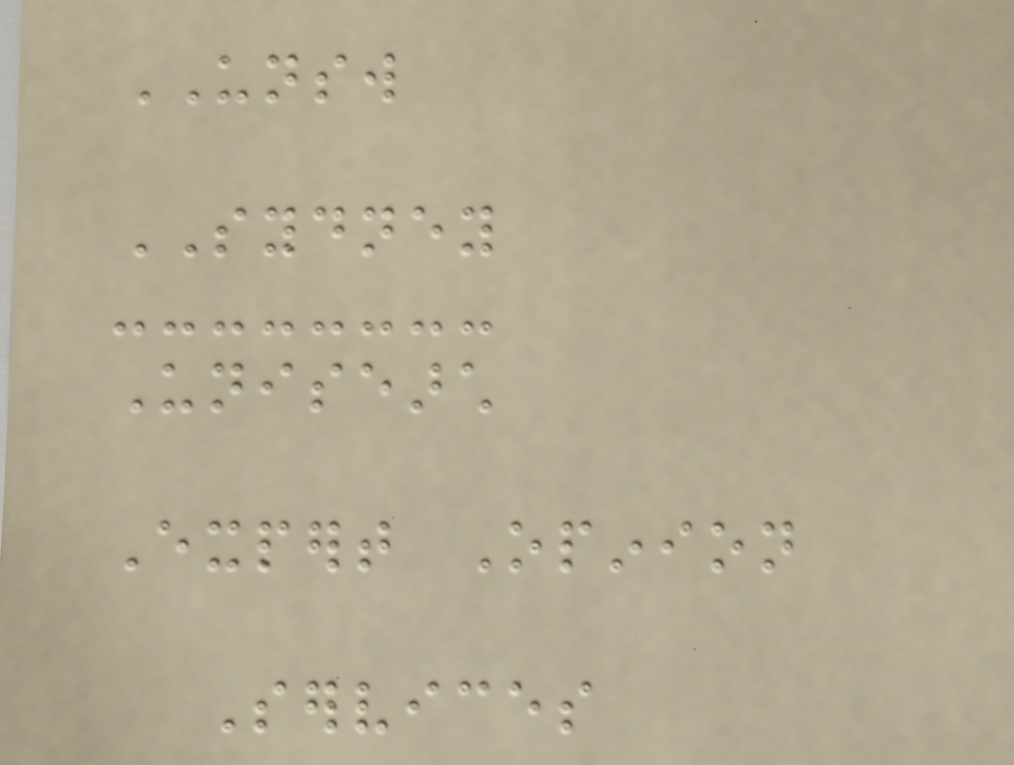UNSW
SYDNEY
Unisearch
Expert Opinion
Services
